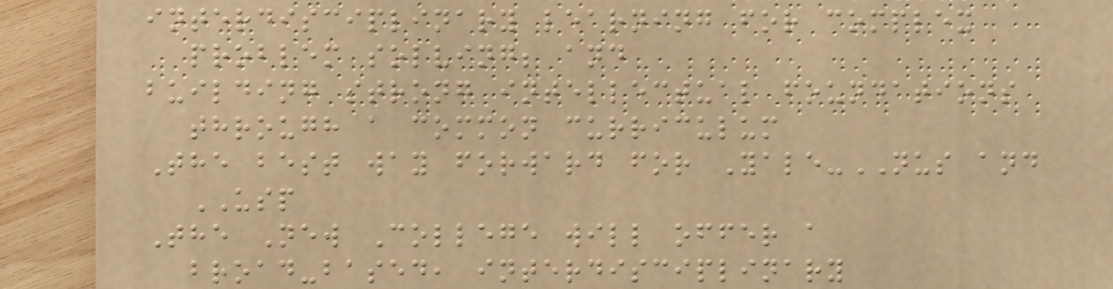interdisciplinary learning for complex
problem solving; and
building strong intellectual foundations
through a common curriculum
The best way forward for Yale-NUS and
USP
The New College will offer a
broad-based, interdisciplinary
